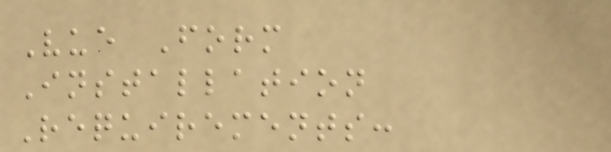Vue Form
Installation
Requirements:
